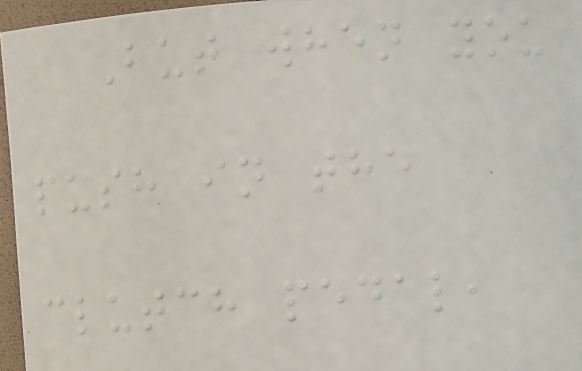But when you
push in the
clutch pedal,
